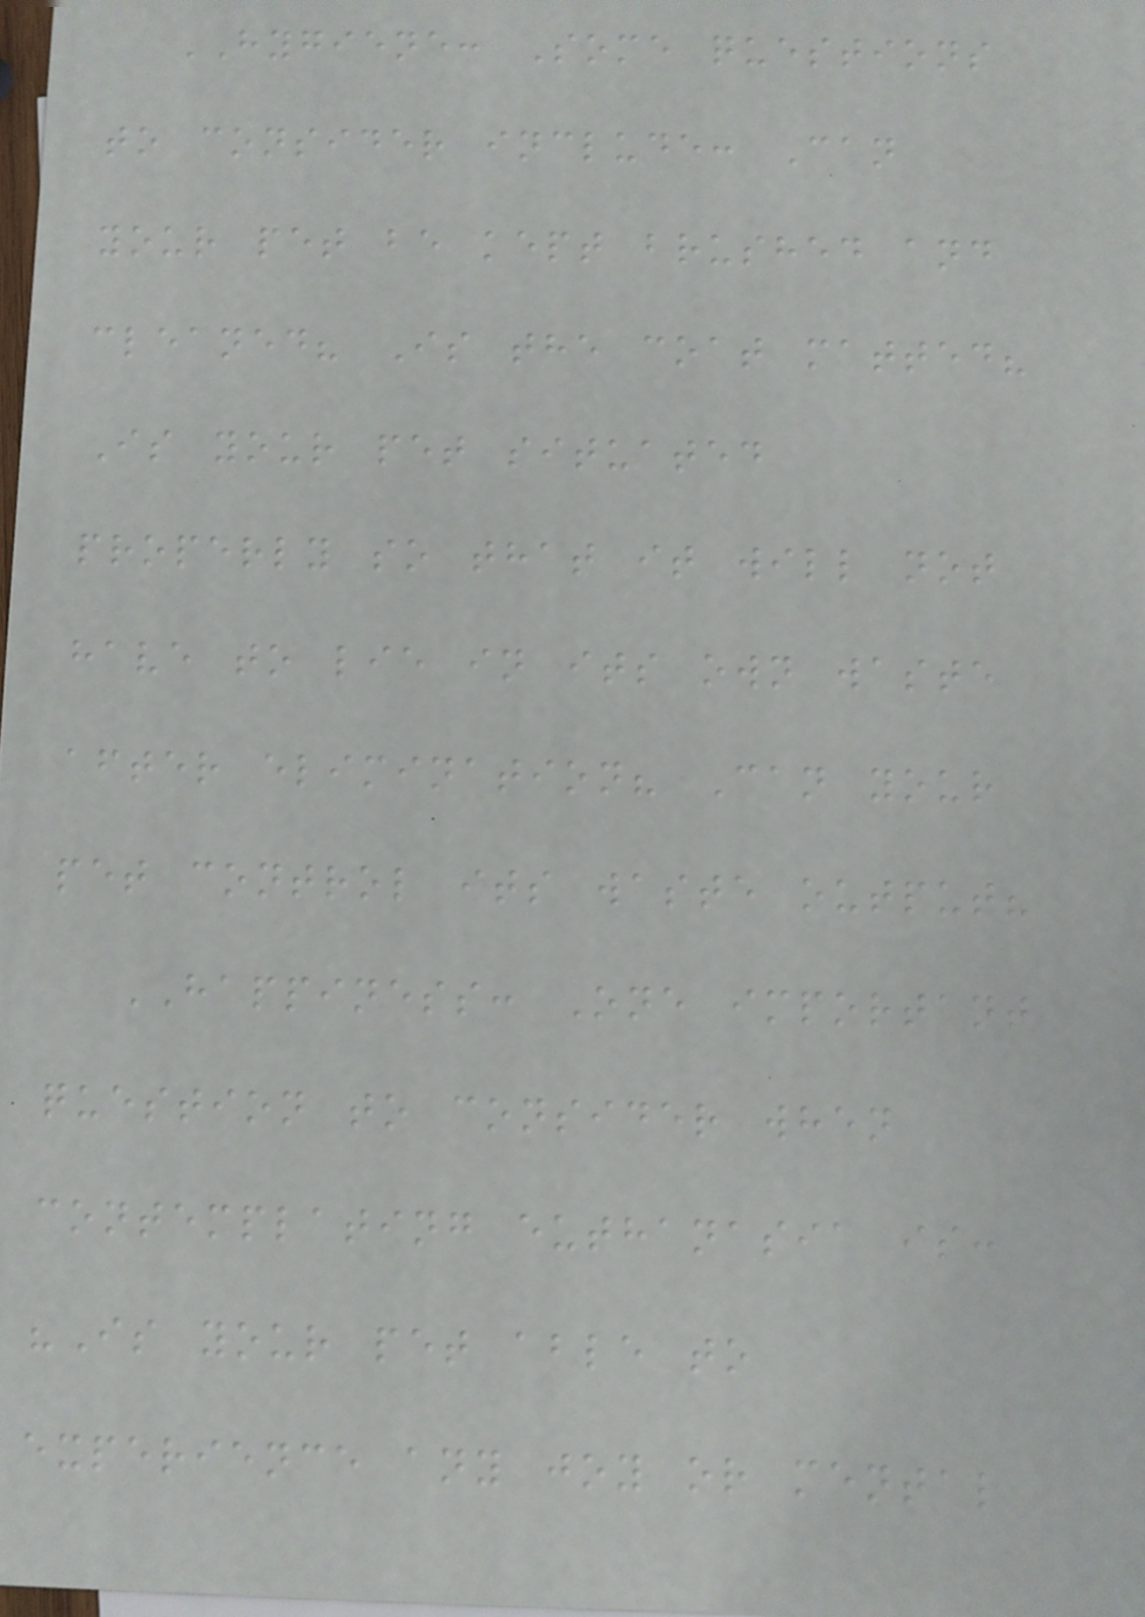HYGIENE: Some questions
to consider include: Can
your pet be kept brushed and
cleaned? Is the coat matted?
Is your pet situated
properly so that it will not
have to lie in its own waste
after elimination? Can your
pet control its waste output?
HAPPINESS: One important
question to consider when
contemplating euthanasia is:
"Is your pet able to
experience any joy or mental
